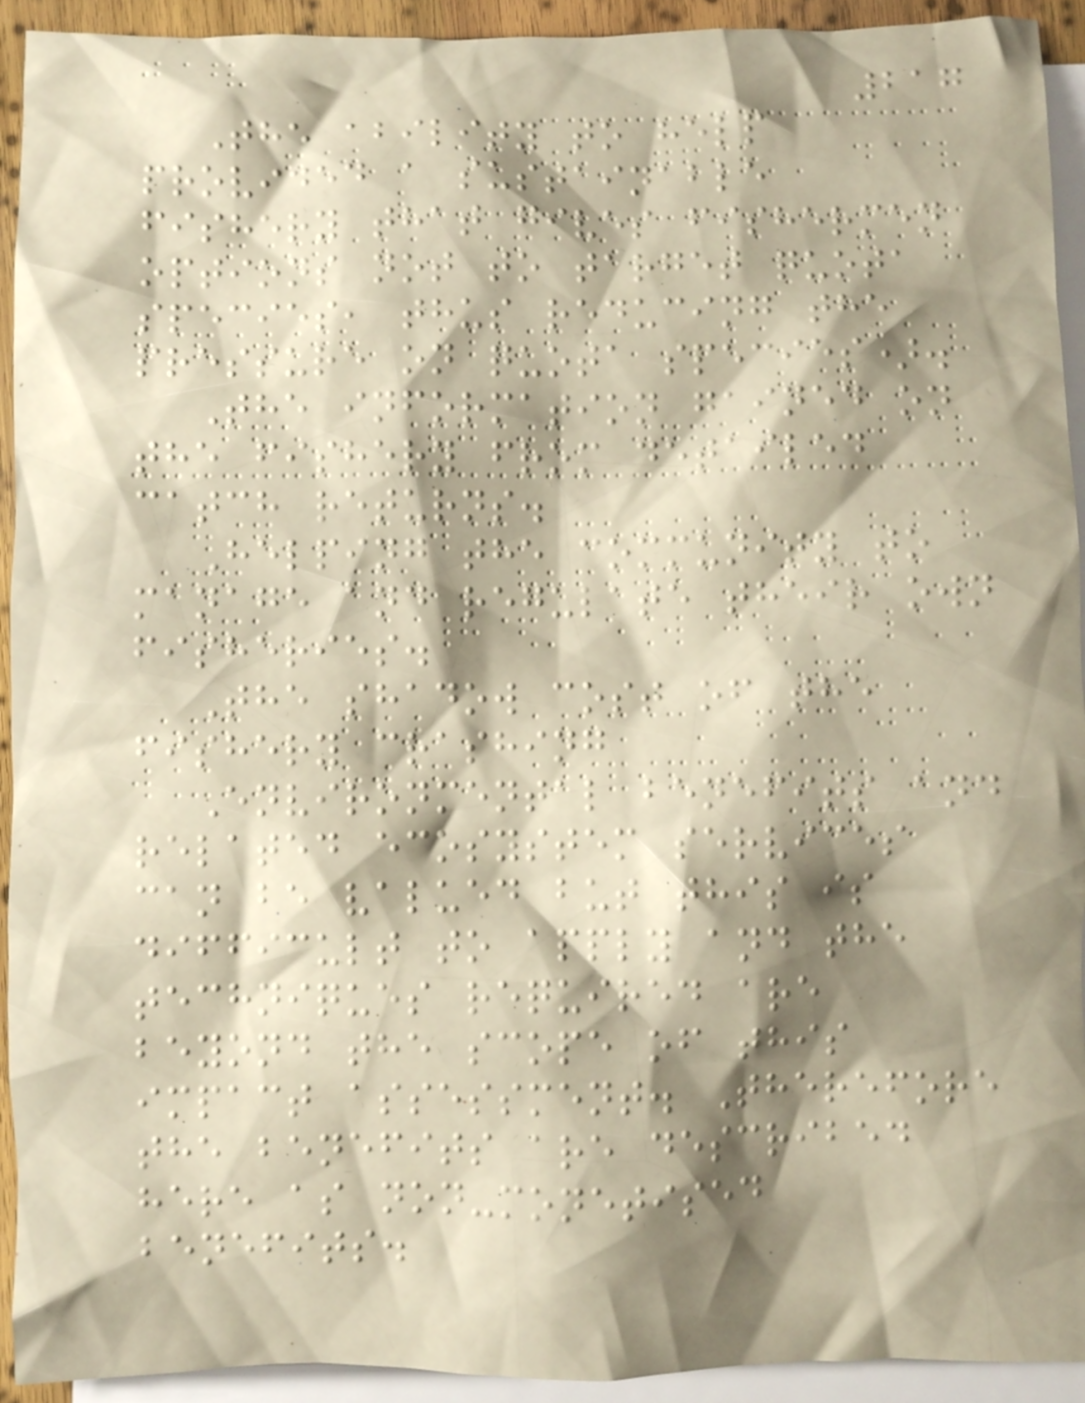217
The ability to help
provided a sustainable
fishery that gives fishermen
options not to target quota
species, thus reducing the
pressure on quota species).
The information gained on
the fishery from detailed
catch returns.
Helping the community to
manage and regulate their own
fisheries.
The shadow cost of the
fishery crashing
Environmental benefits and
related ecosystem services
can be valued but this is
difficult to apply and the
techniques required are
beyond the scope of this
impact assessment. Therefore
the benefits are described
here as non-monetised
benefits.
